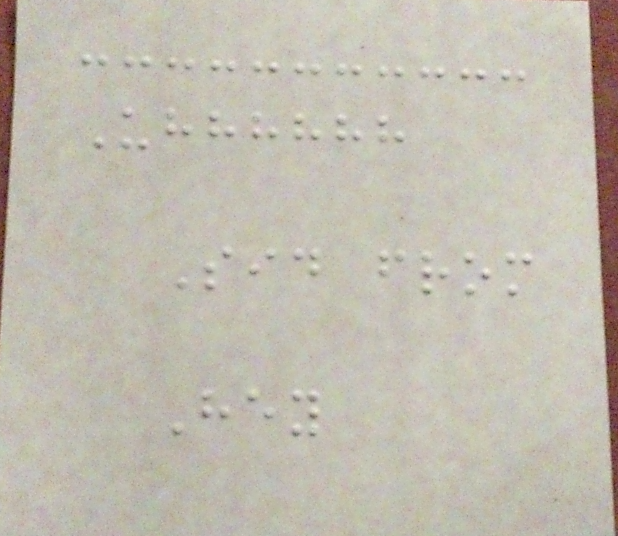Uhhhhhh
Sid from
Hey
